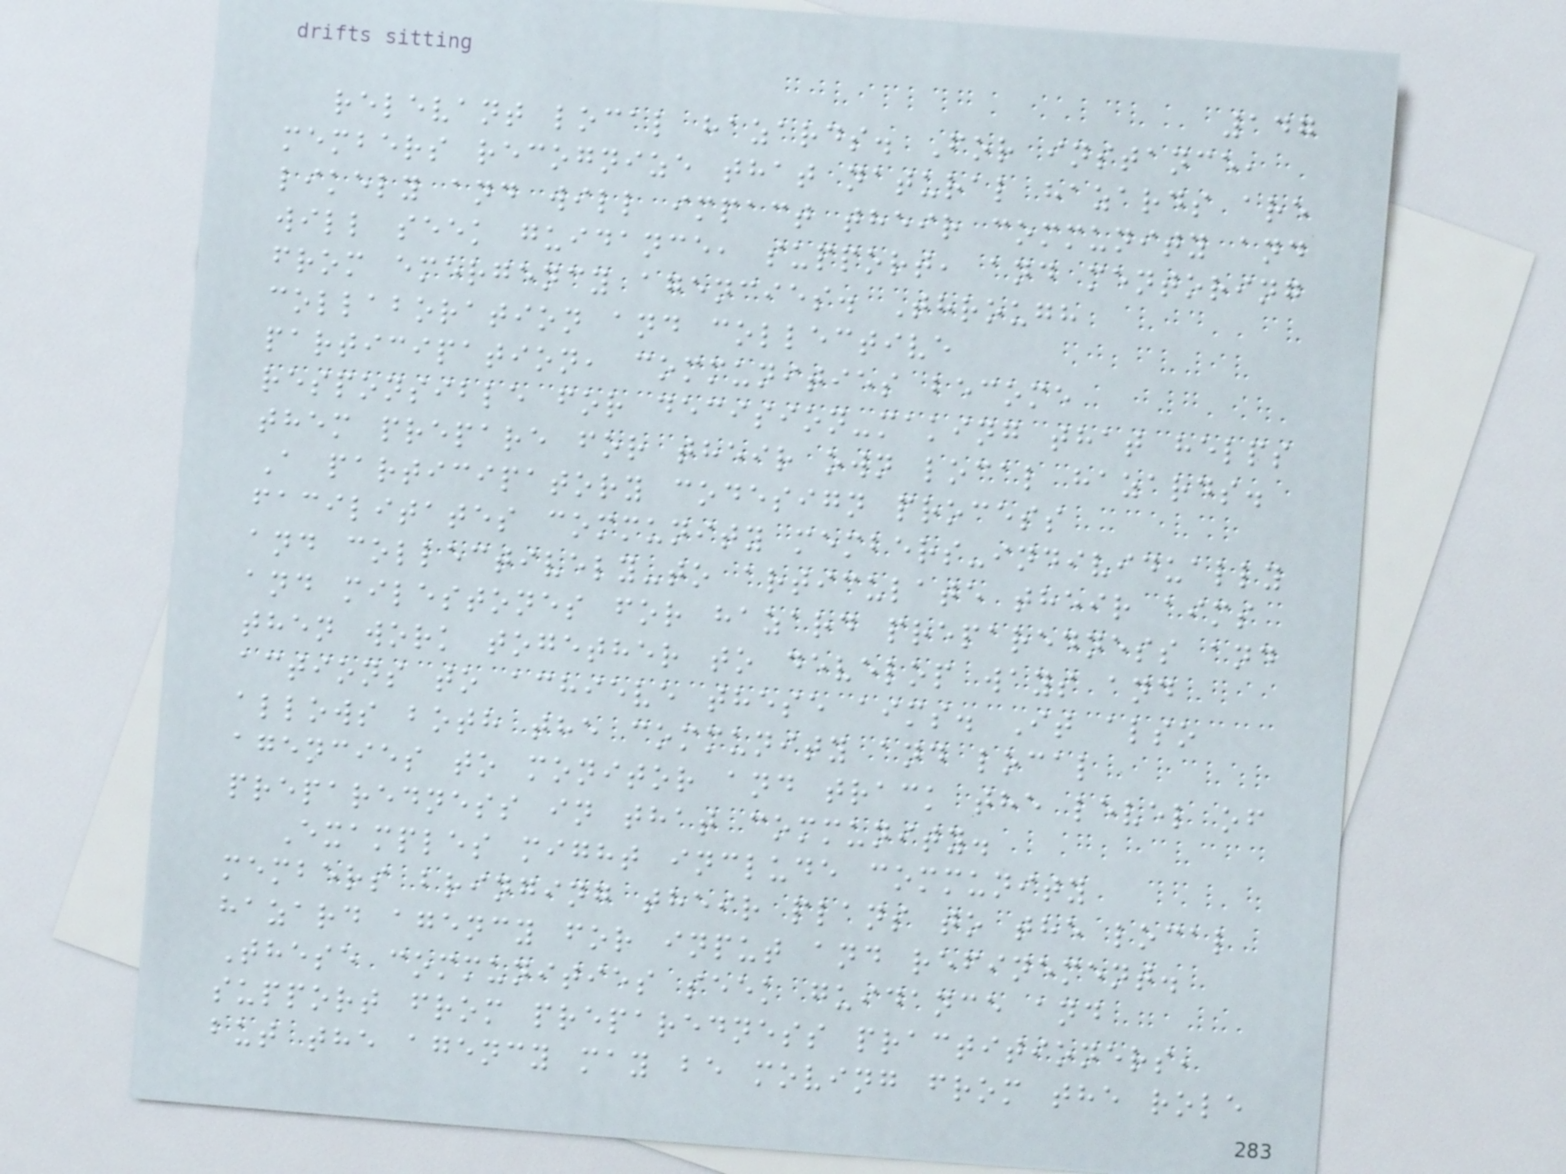147
relevant local hazards. For instance,
members recognize that natural hazards are
likely and will impact their community and
will seek guidance, support, and mentoring
from emergency agencies. Through
collaboration and collective
participation, communities become
responsible for decision-making that helps
them prepare for their own local hazards.
A participatory codesign process
facilitates community members-individually
and collectively-to articulate their aims
and milestones for hazard preparedness and
then work together to develop ways and
actions to achieve these aims. It also
allows both the community and local
agencies to monitor and track the level of
preparedness in that community.
Examples might include community
members bringing their plans to the local
hazard agency for input and refinement.
These communities seek guidance and
support from preparedness practitioners,
but the agency may be moving from the role
